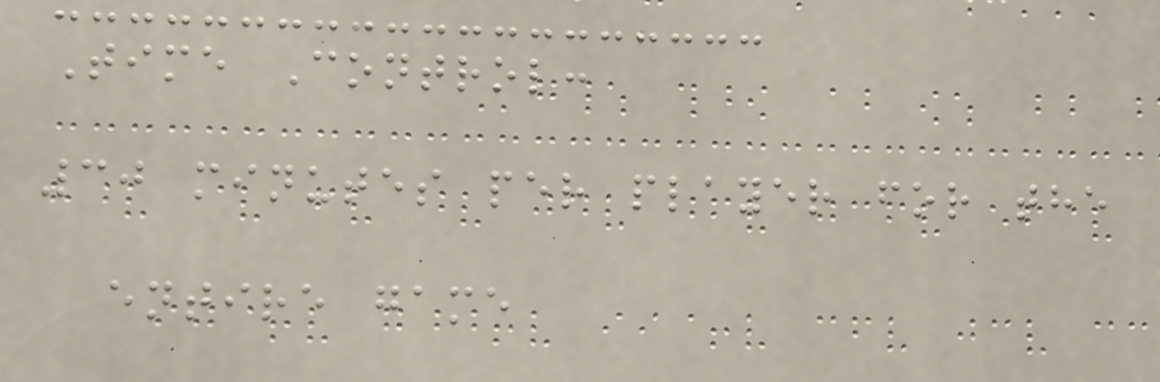Time Control:
30 minutes per player for the
entire game
